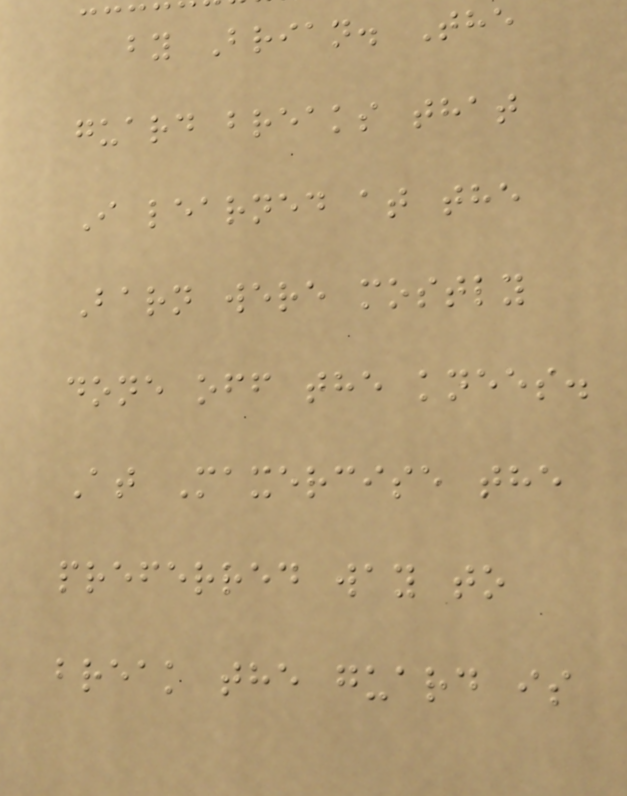by Brian. The
guard breaks that
I learned at the
Barn were mostly
done off the knees.
At Maxercise the
preferred way to
break the guard is
